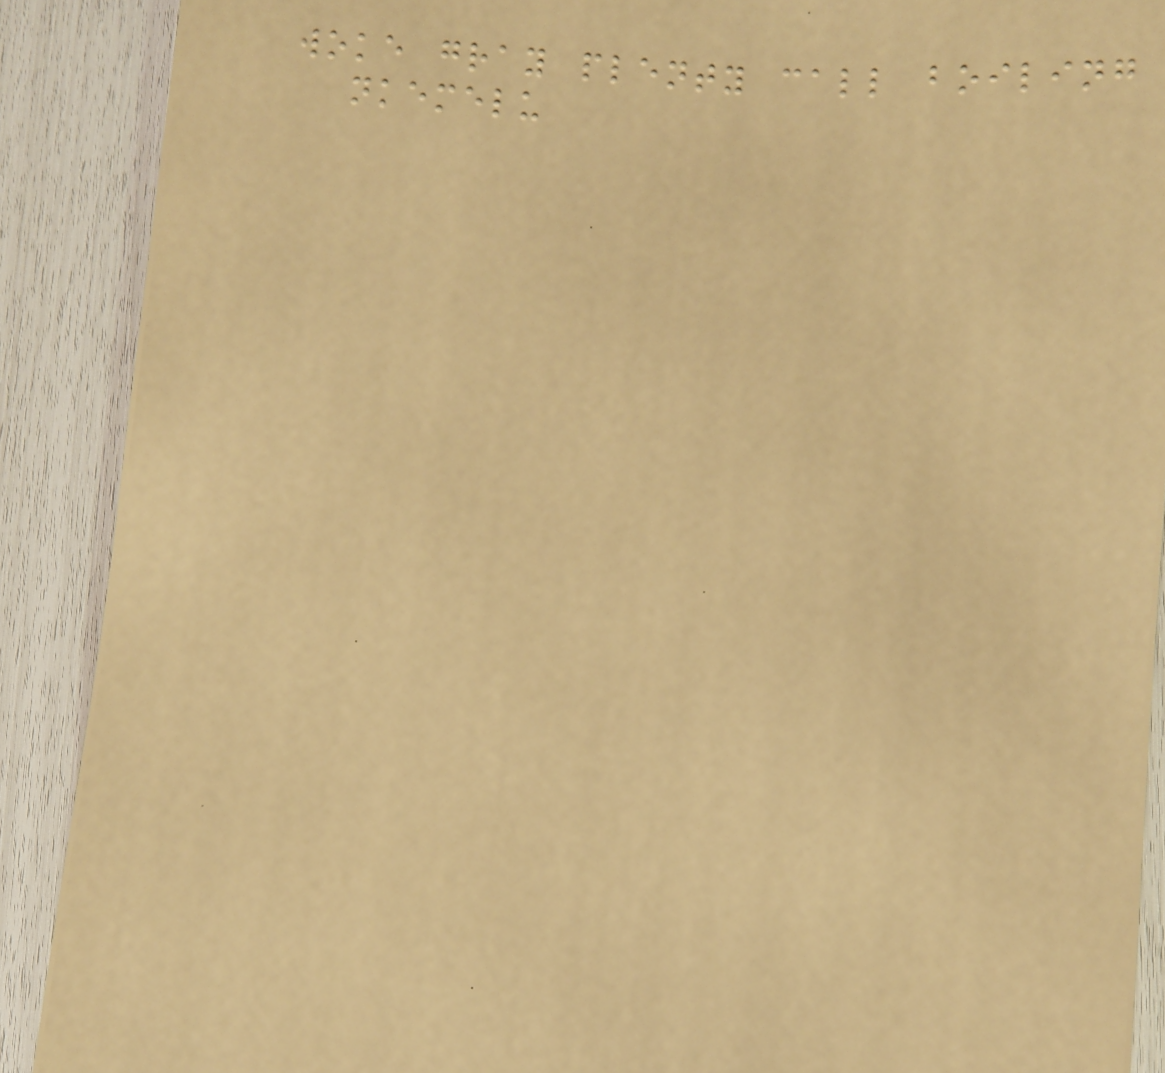woke gray plenty call boiling
nkemelu
